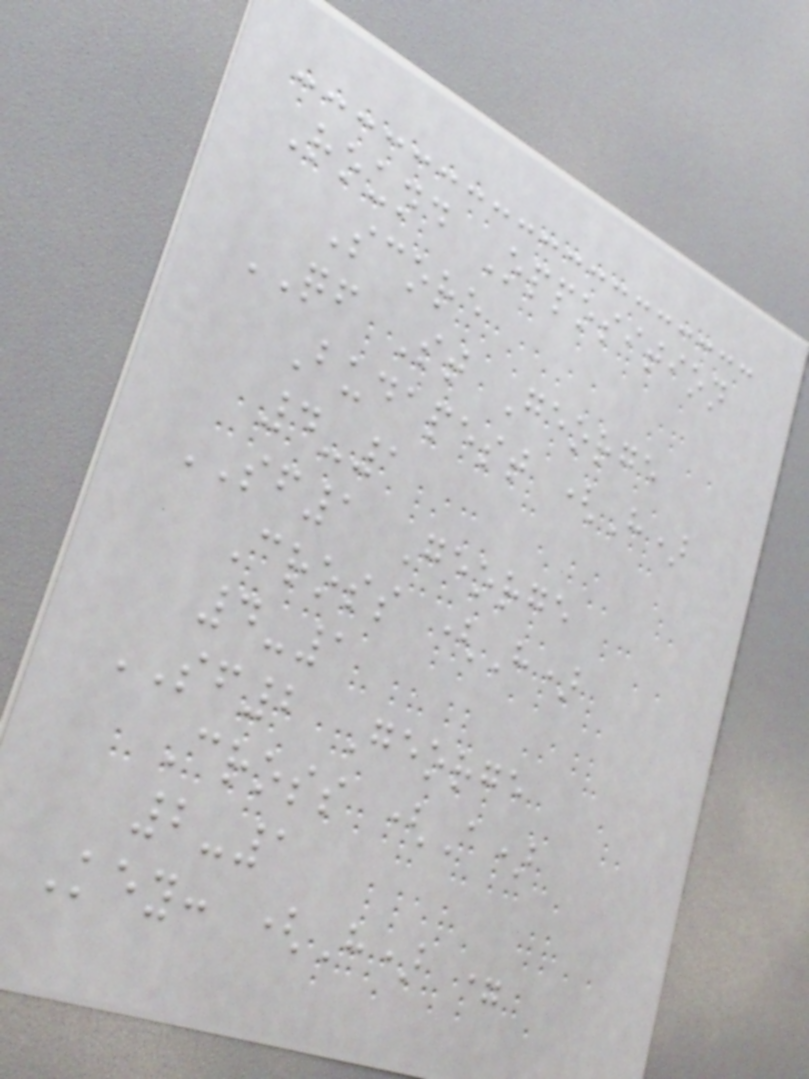Round Opposition
Score
QF St George
Budapest (H)
4-1
SF1 George
Cross (H)
4-1
SF2 George
Cross (A)
2-1
Key: (H) =
